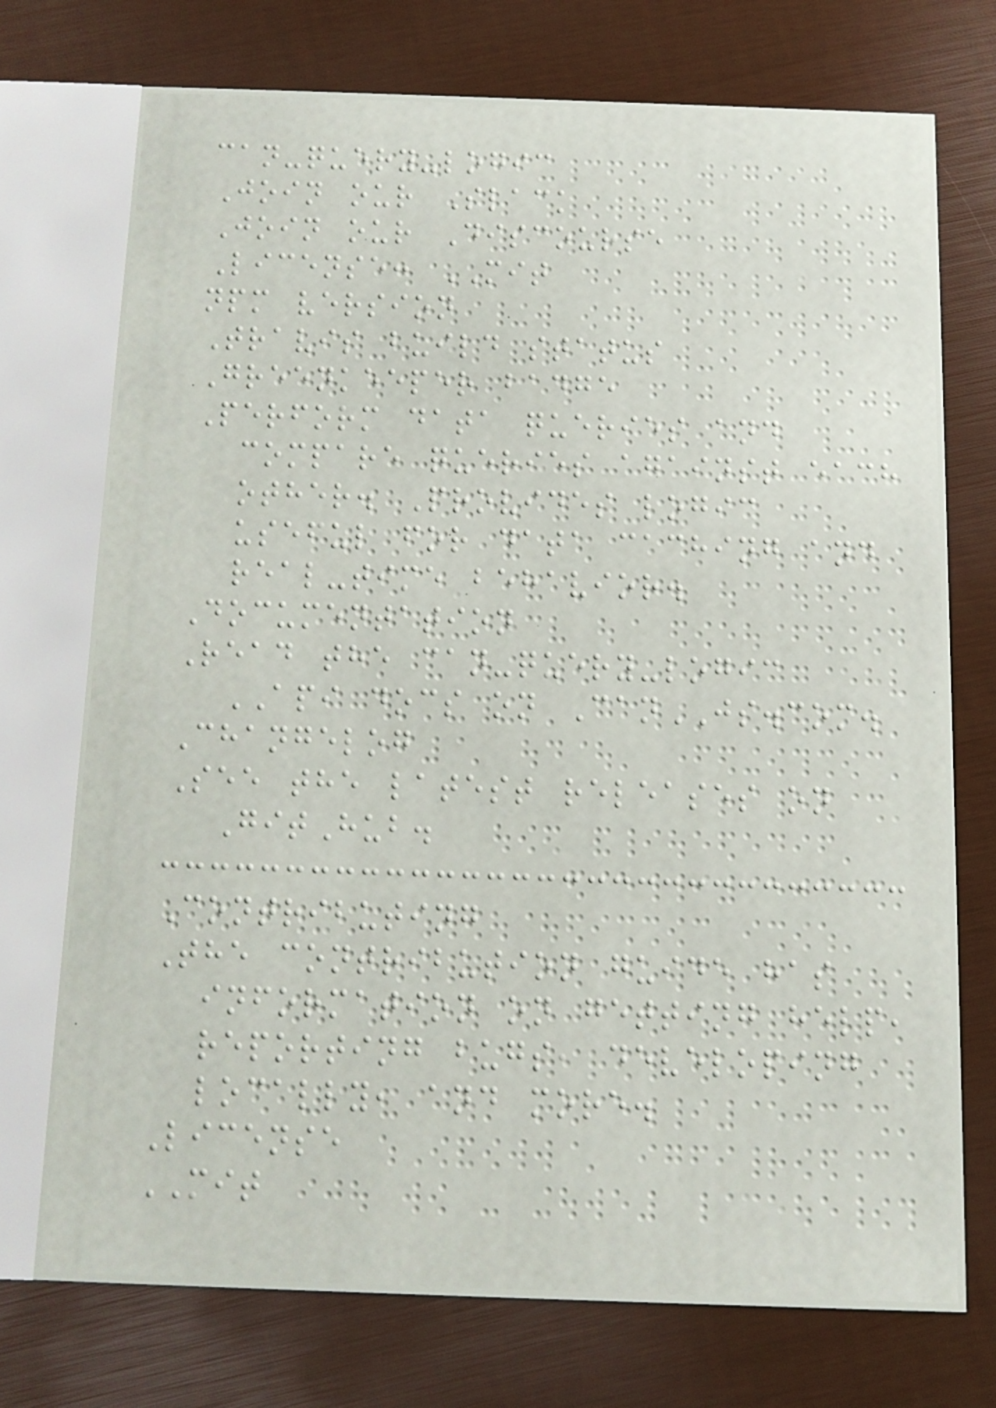can-query-logic
Join our Slack
Join our Discourse
License: MIT
npm version
Travis build status
Greenkeeper badge
Perform data queries and
compare queries against each
other. Provides logic
useful for data caching and
real-time behavior.
Documentation
Read the can-query-logic
API docs on CanJS.com.
Changelog
See the latest releases on
GitHub.
Contributing
The contribution guide has
information on getting help,
reporting bugs, developing
locally, and more.
License
MIT
